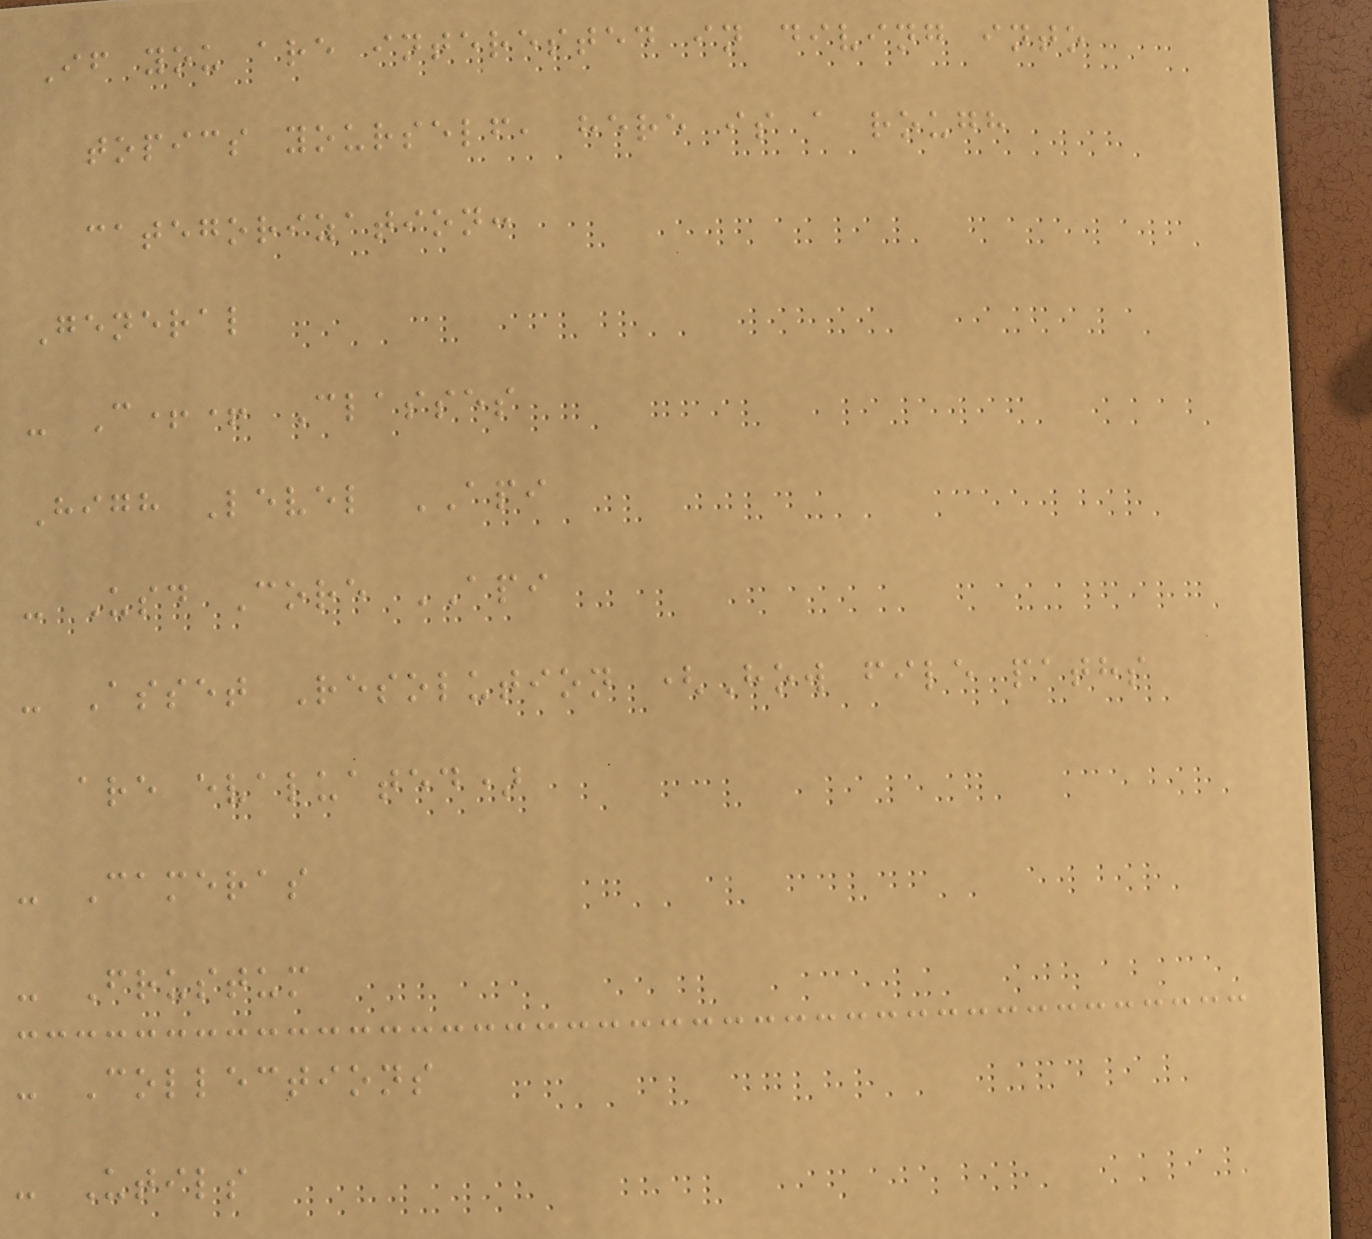If you are interested in diving into
topics yourself, here is a rough
categorization:
General
- C++ Classes
High Level API
- Usd Core API
- Asset Resolution (How file paths
are evaluated)
- Cameras
- Frustum
- Collections
- Utils
